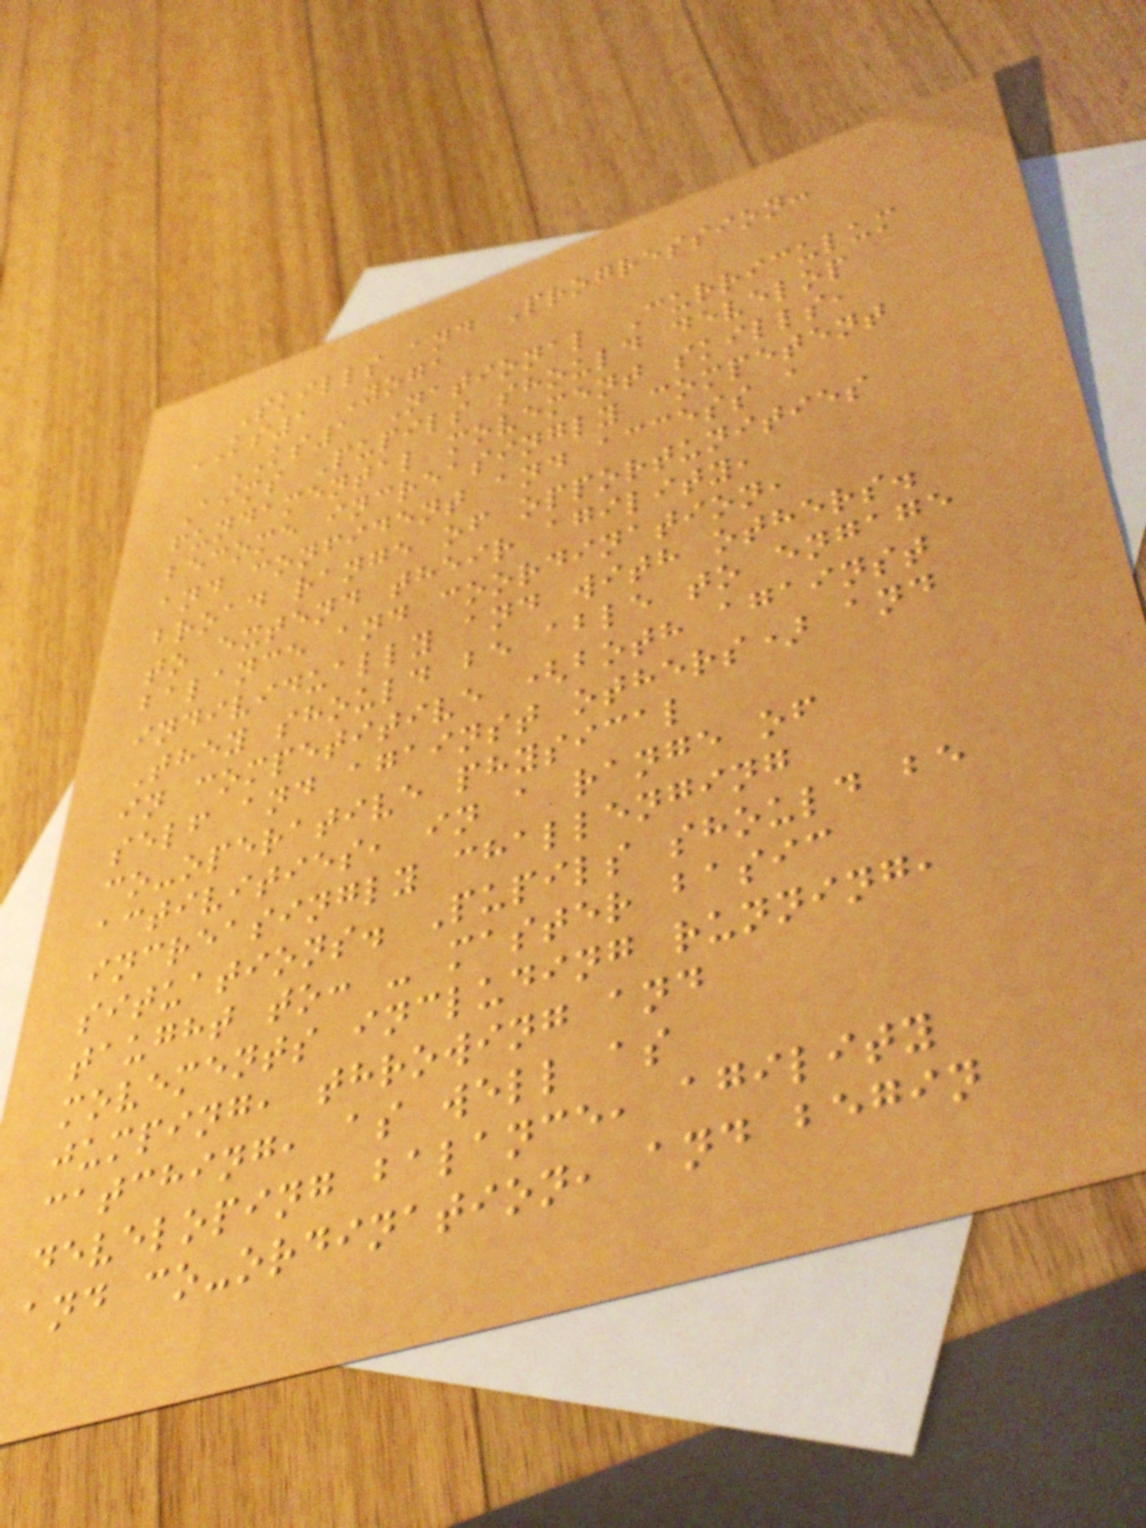Skills and Progression:
KS1 Yoga
KS1 National Curriculum
Aims Pupils should develop
fundamental movement skills,
become increasingly competent
and confident and access a
broad range of opportunities
to extend their agility,
balance and coordination,
individually and with others.
They should be able to engage
in competitive (both against
self and against others) and
co-operative physical
activities, in a range of
increasingly challenging
situations. Pupils should be
taught to: - master basic
movements including running,
jumping, throwing and
catching, as well as
developing balance, agility
and co-ordination, and begin
